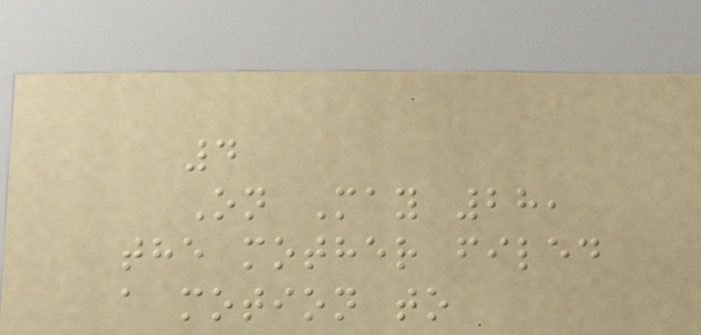4
On May 28,
the mother filed
a motion to
